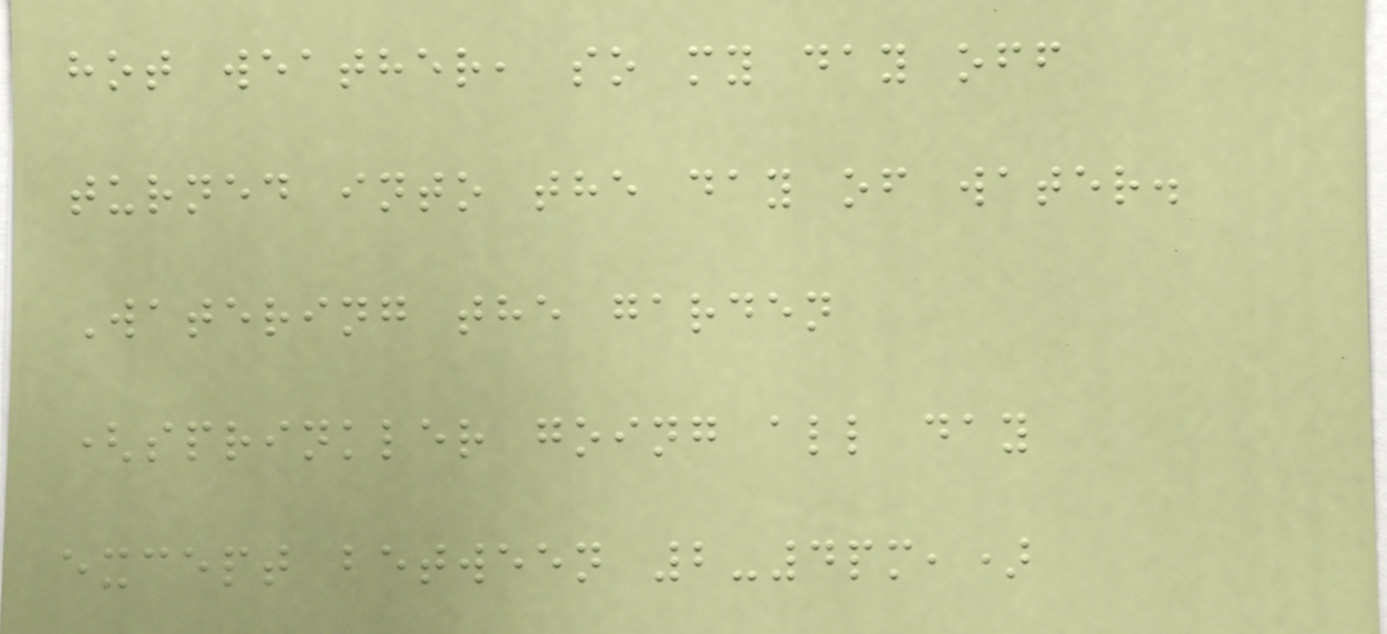hot weather, so my day off
turned into the day of water.
Watering the garden
(sprinkler going all day
except between 2-4pm,)
